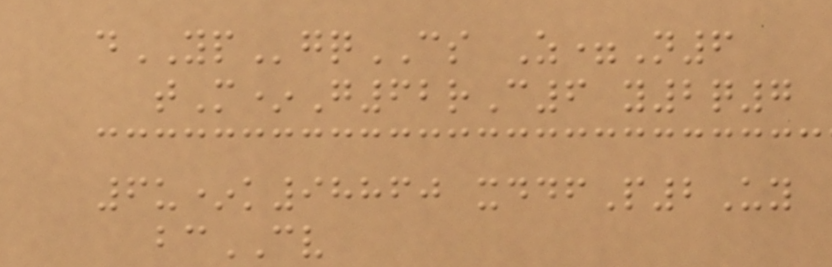dYPgqCS Z=N6
tM*G62rC6 y2q7
6u*k98860 xddfP2Uy
bcCV
